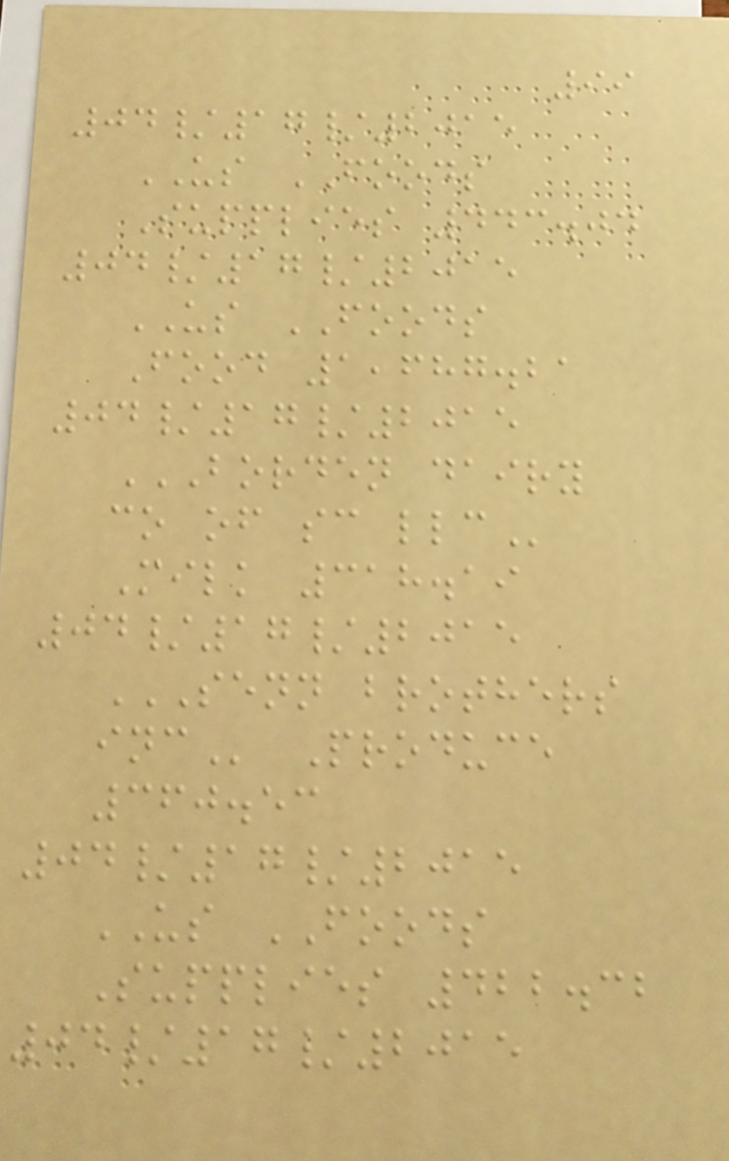99
04/17/2015
US FOODS
Supplies 443.04
04/17/2015
US FOODS
Food 1,687.21
04/17/2015
BORDEN DAIRY
CO OF SC LLC
Milk 318.19
04/17/2015
SENN BROTHERS
INC Produce
360.53
04/17/2015
US FOODS
Supplies 422.32
04/17/2015
